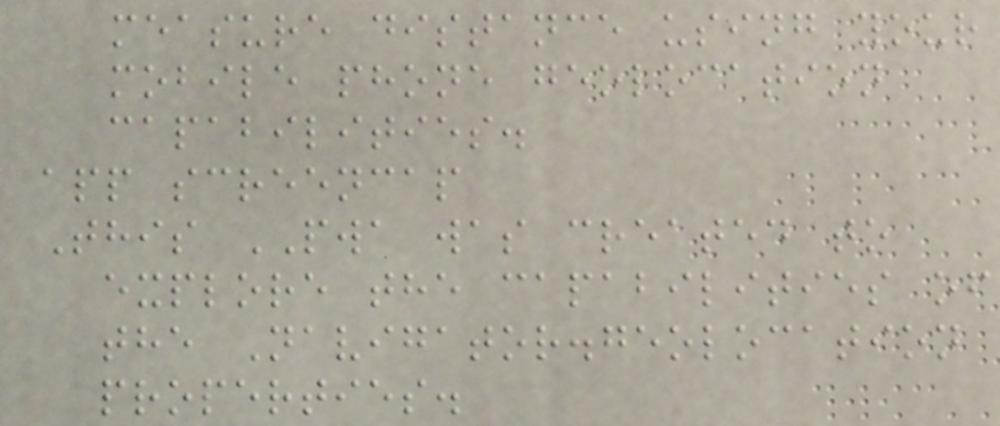measure distance using your
mobile phone geolocation
capabilities.
app screencap
This PWA was created to
explore the capabilities of
the Navigator.geolocation
properties.
